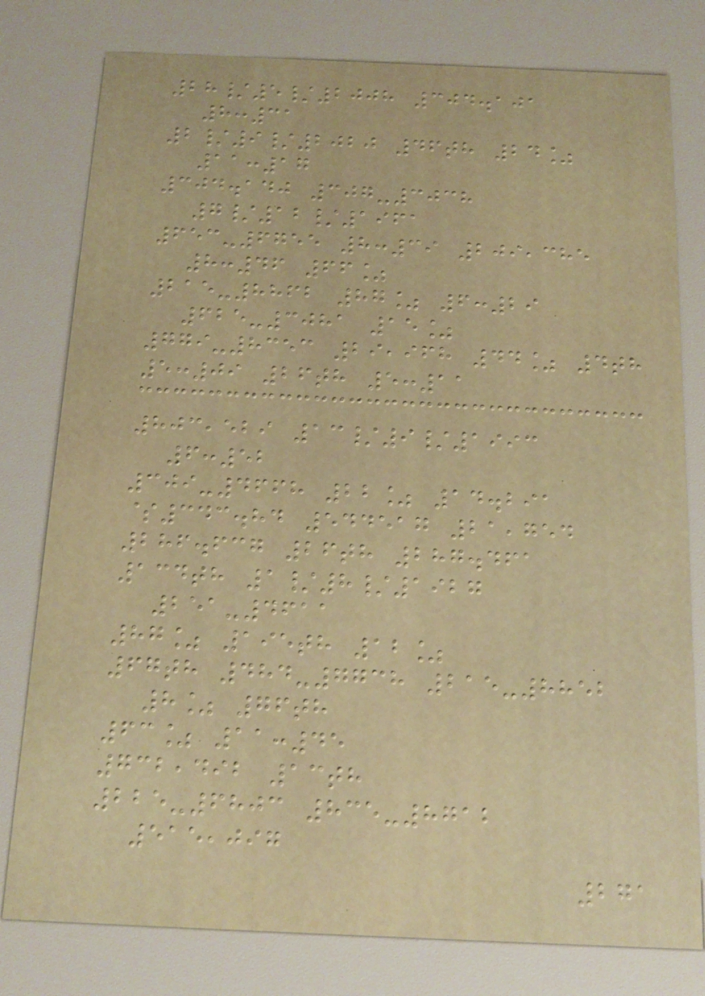28/5/2008 304.101
8:31
2/9/2020 46th 24%
11:17
304.140 307-3038
7/12/1961
653-6755 8:39 209,385
8:46 66%
215-8862 87% 6:29
625-3081 15%
779-8353 29,968 44% 4th
5:09 26th 5:11
803,529 13/9/1993
6:52
309-4668 22% 14.291
$343.84 544517 21,754
286.637 26th 287.461
134th 1/8/1927
251-4611
87% 195th 12%
67th 484-7738 215-8852
8% 76th
63% 11:45
732,492 13th
225-6803 835-8712
515,097
271
